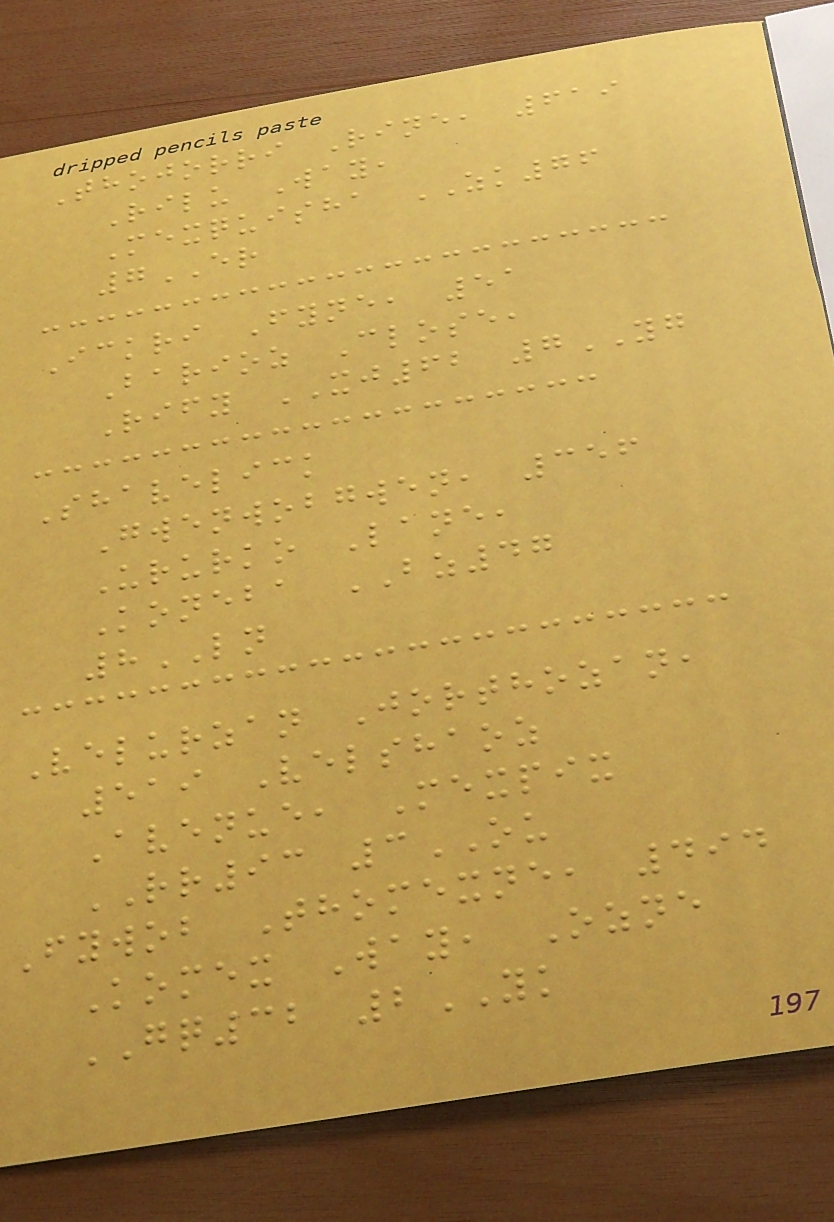Thojorri Rine, 619
Rilu Way,
Mexquisha ZK76
7ER
Ickri Fyne, 51
Barioz Close,
Rify XJ62 7YG
Shavelick
Gwenwobgwen, 356
Ururko Lane,
Koneba BZ47
8LN
Velurzan Jorthozan,
519 Velshaoz
Avenue, Mexpix
RR93 3OU
Fywob Thomexne, 494
Komex Way, Ozne
GQ32 2YK
